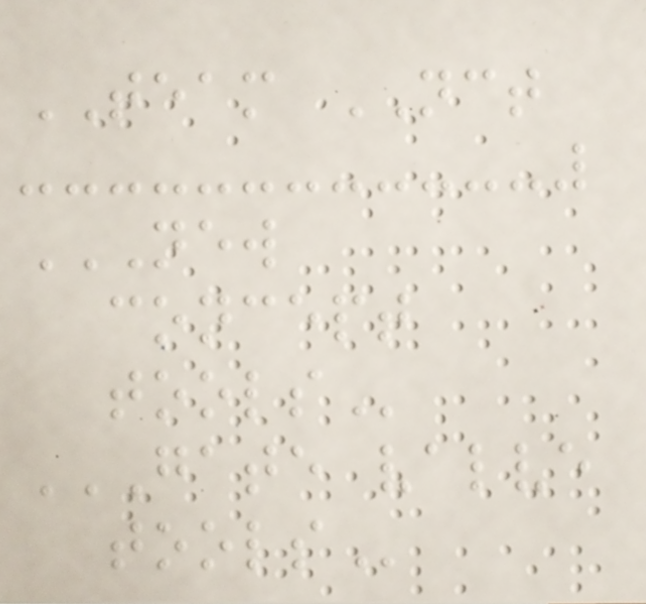TEAM NCT
NEW
CONCEPT
TOOLS
GATE VALVE
TOOLS
